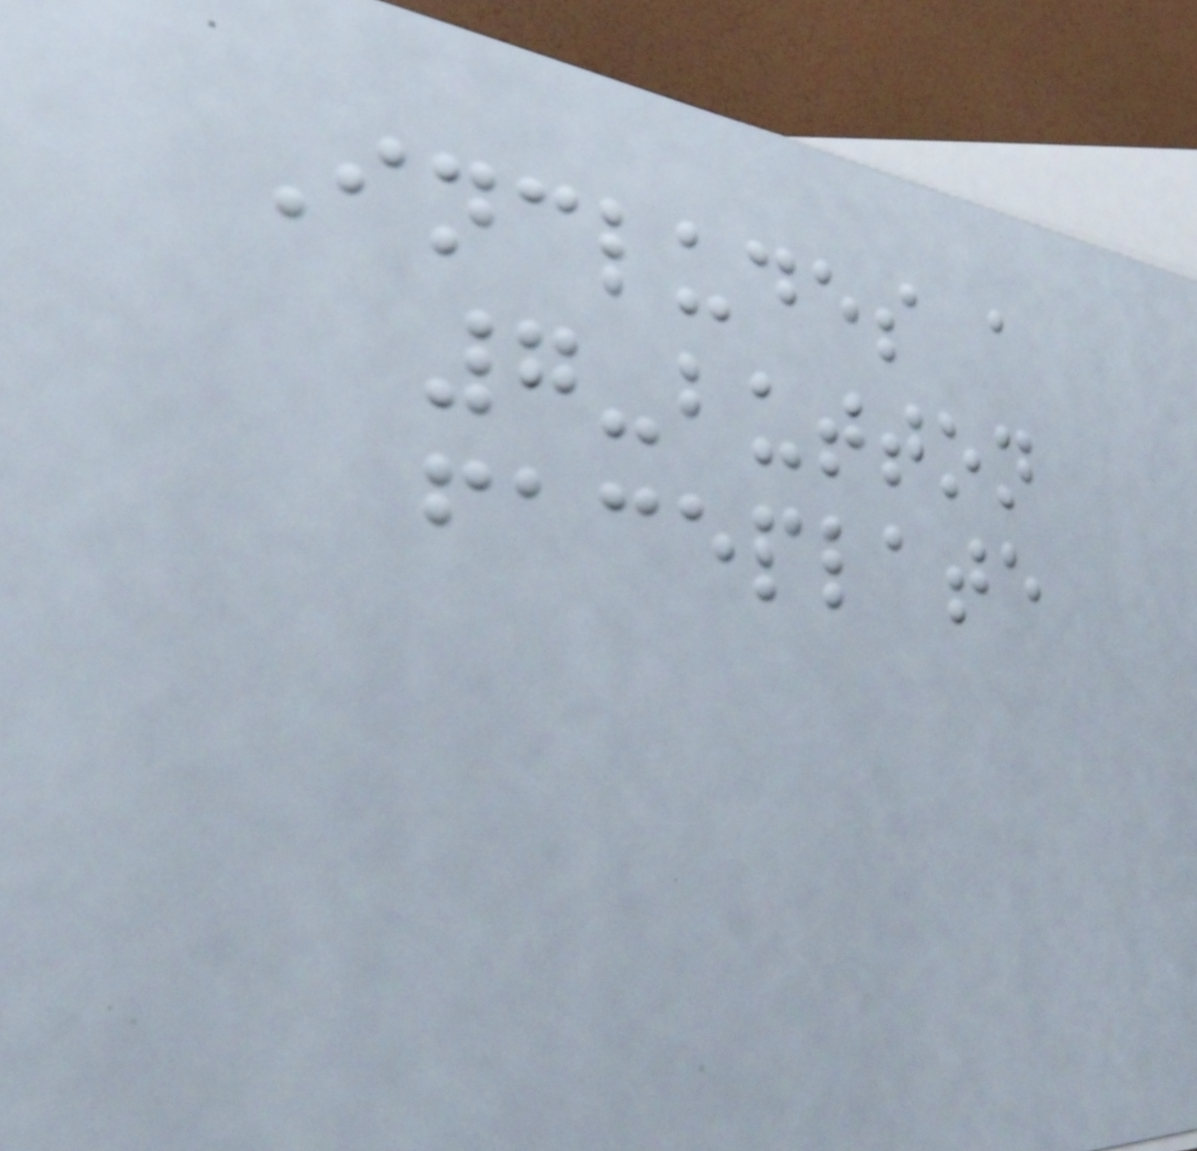Includes a
7-button
faceplate
